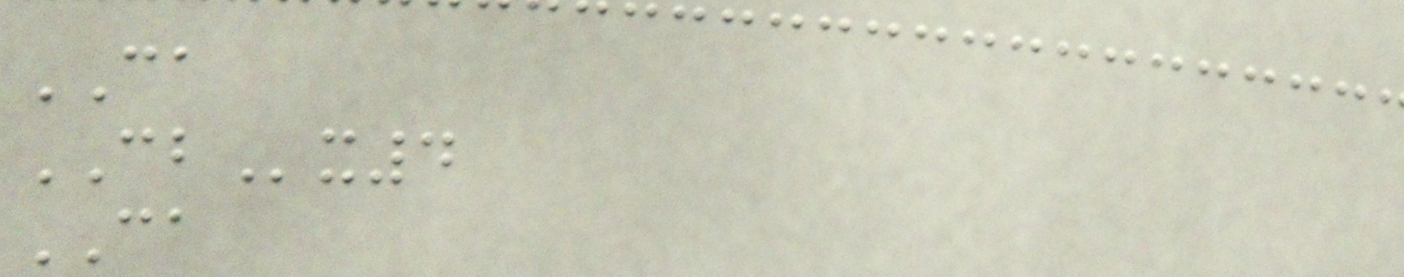CA
CBx4
CA
